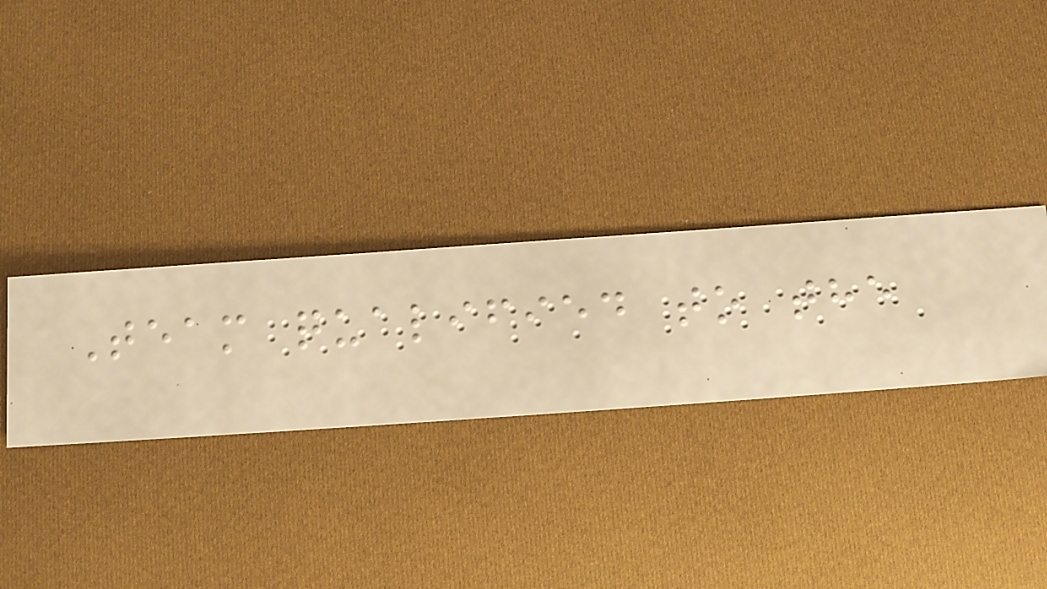Team qualified to the
